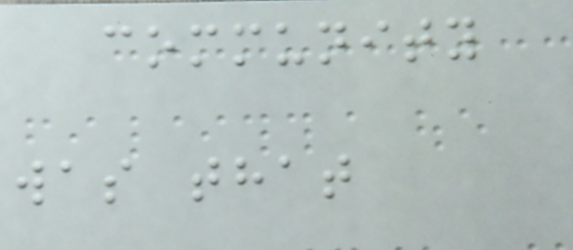community
was that
